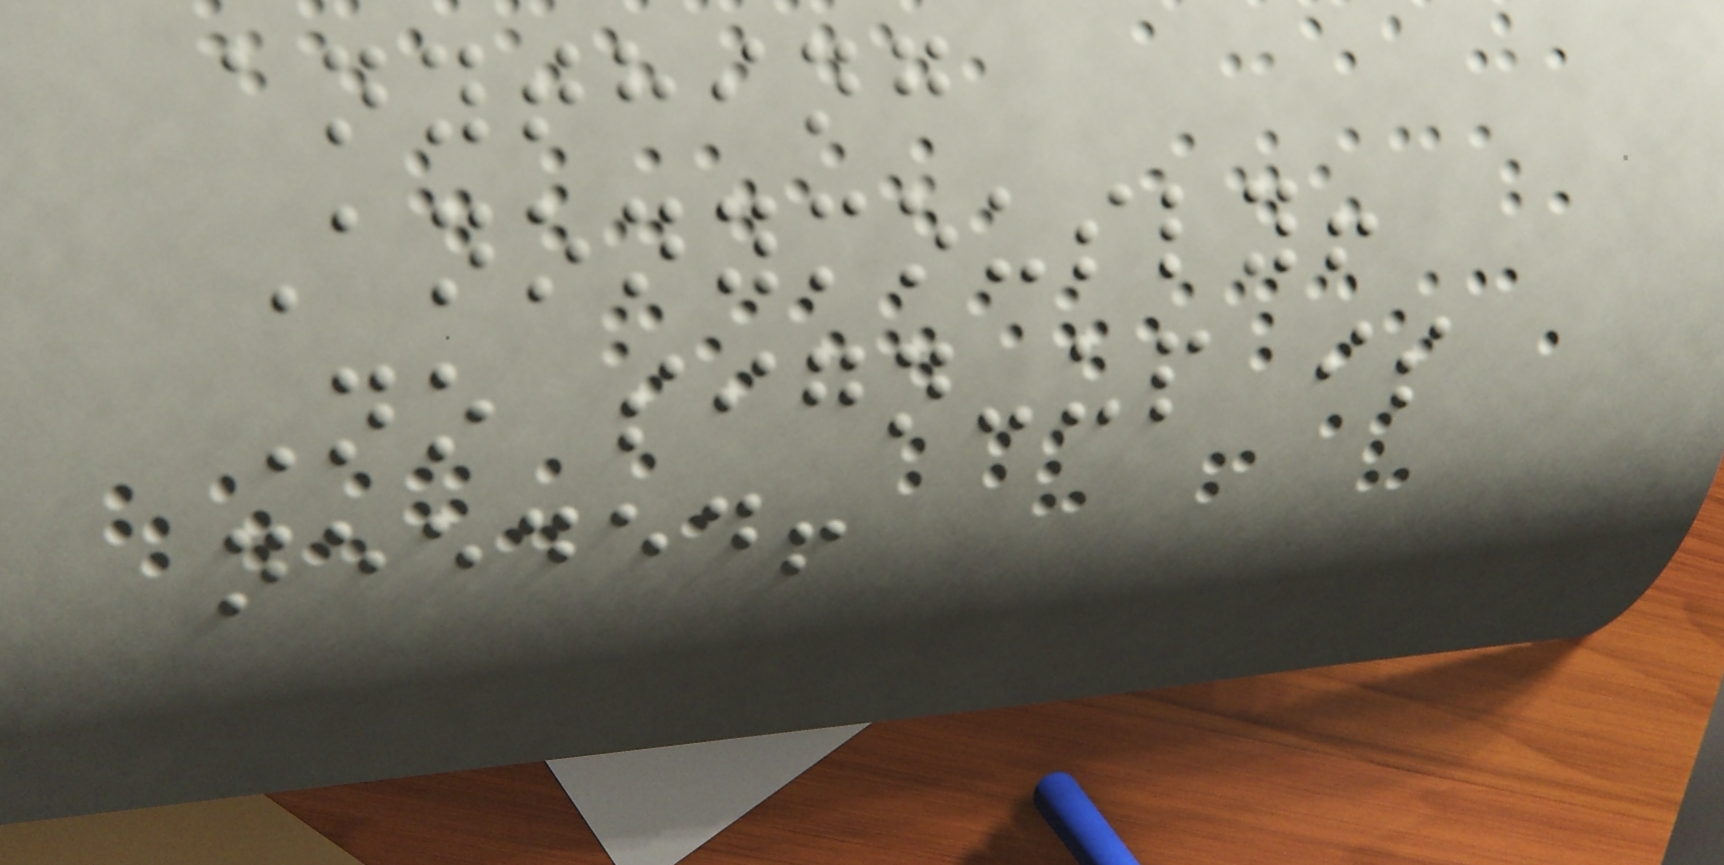anything
Anonymously!
No sign-up is
needed!
